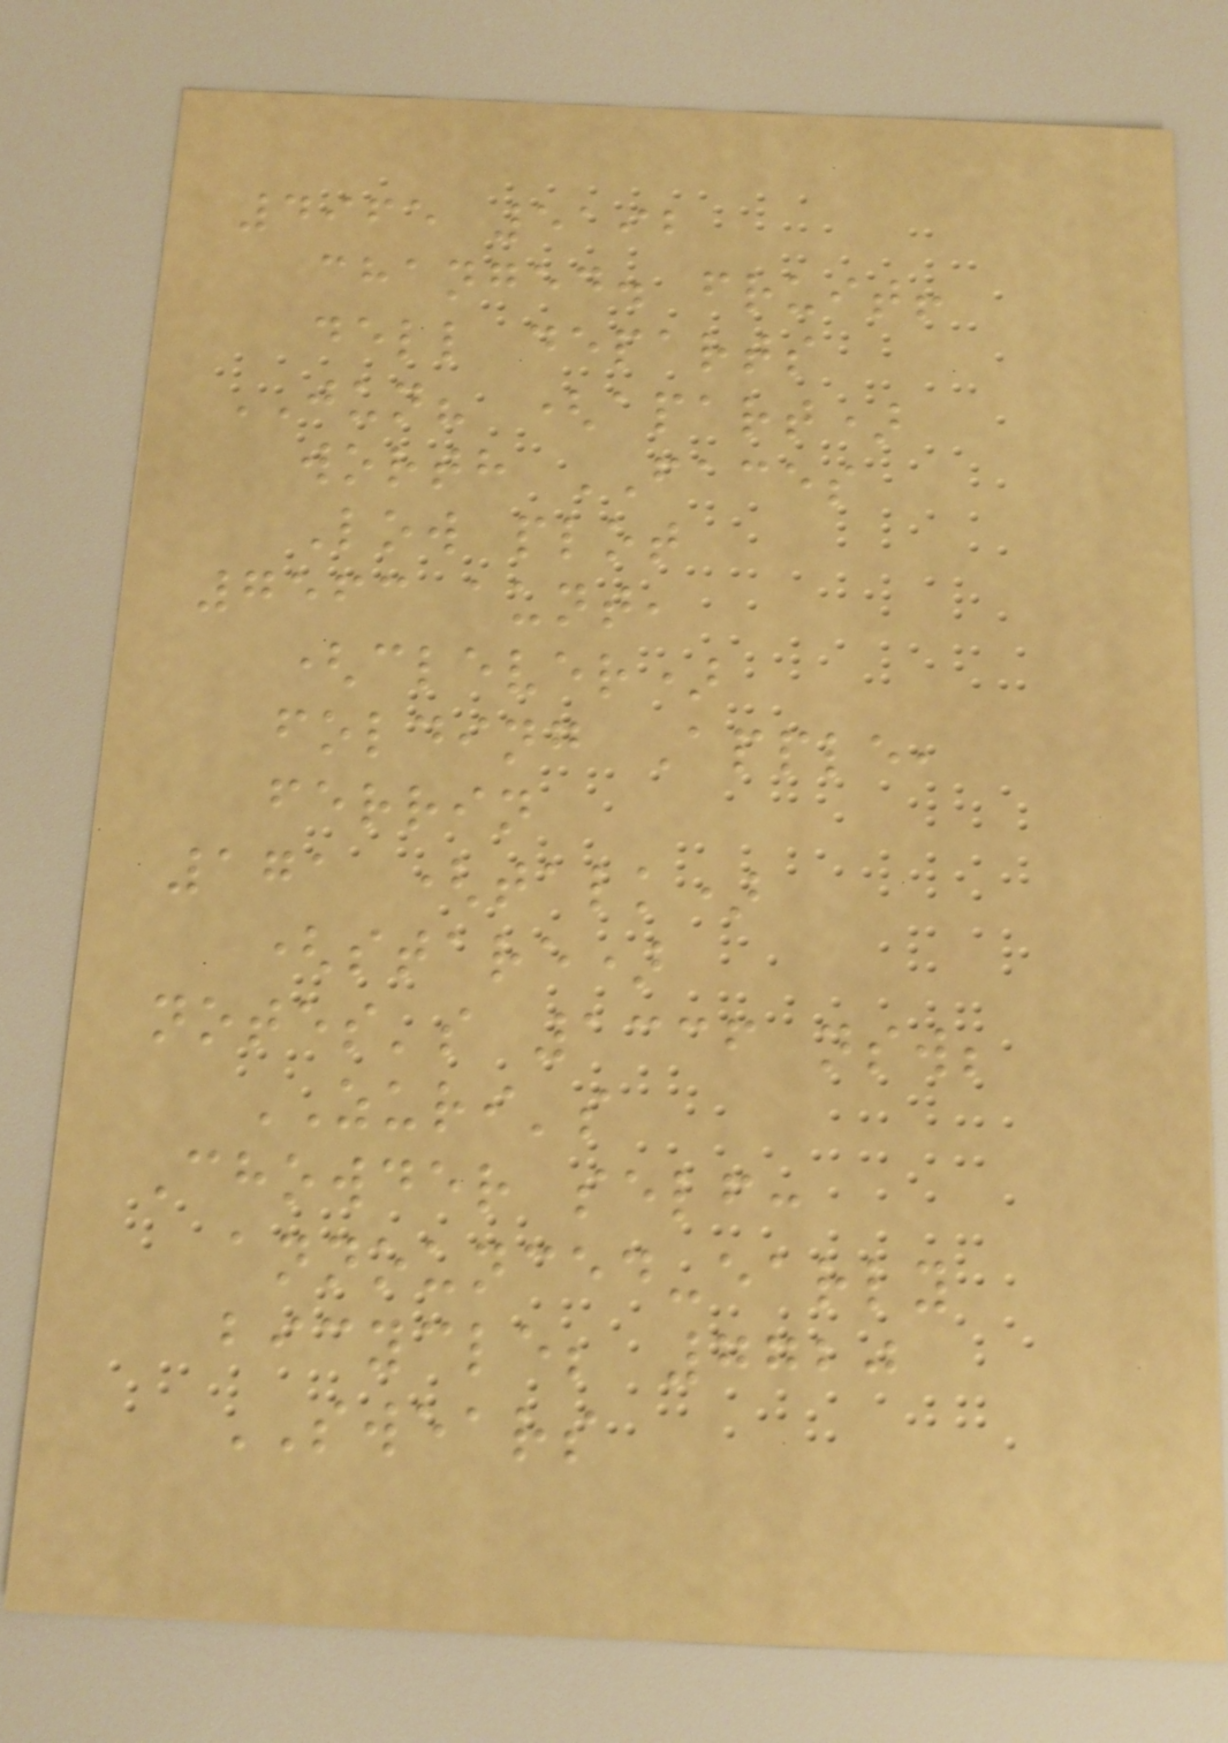4965 5192
changed. fruit!
dell departs
JUN? (apart)
worth FACES
Low plot
7563 aunt,
(clever)
folding Apple,
ferrin
171 (talk)
(stare)
notes's 1336 nsw;
ZURI's
Chowder self:
announced-early
bicycle; 7720
SWEARS
